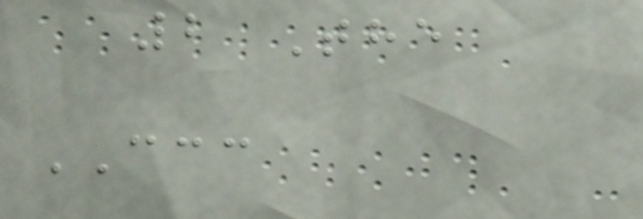2 The
CCC
